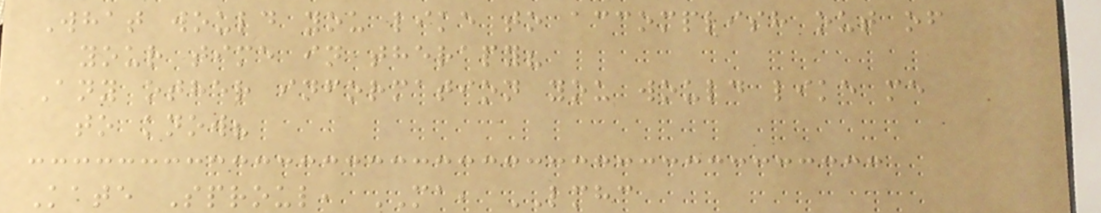What would you like to accomplish out of
your time in therapy?
Any other information you would like me
to know?
Kate Sproul, MA, LMHC
